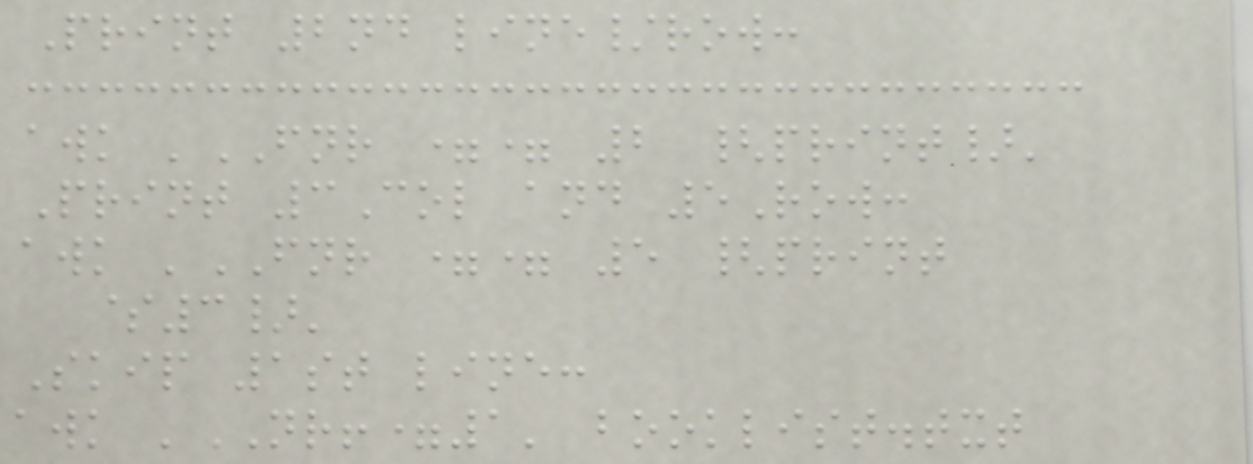Print 2nd line/row:
awk 'FNR == 2 {print}'
Print 3Col and 5Row:
awk 'FNR == 5 {print
$3}'
Skip 1st line:
awk 'NR!=1' booklist.txt
